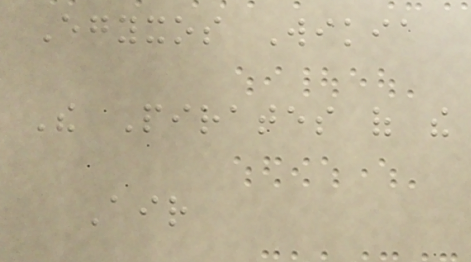Egyxos Wikia
The Pirates of the
Air
